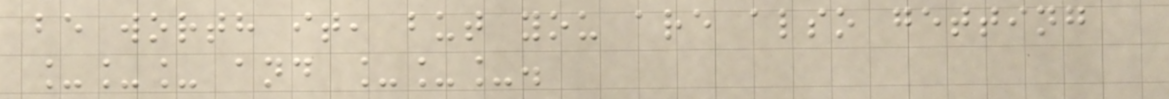be worth it, but you are also getting
___ and ___.
